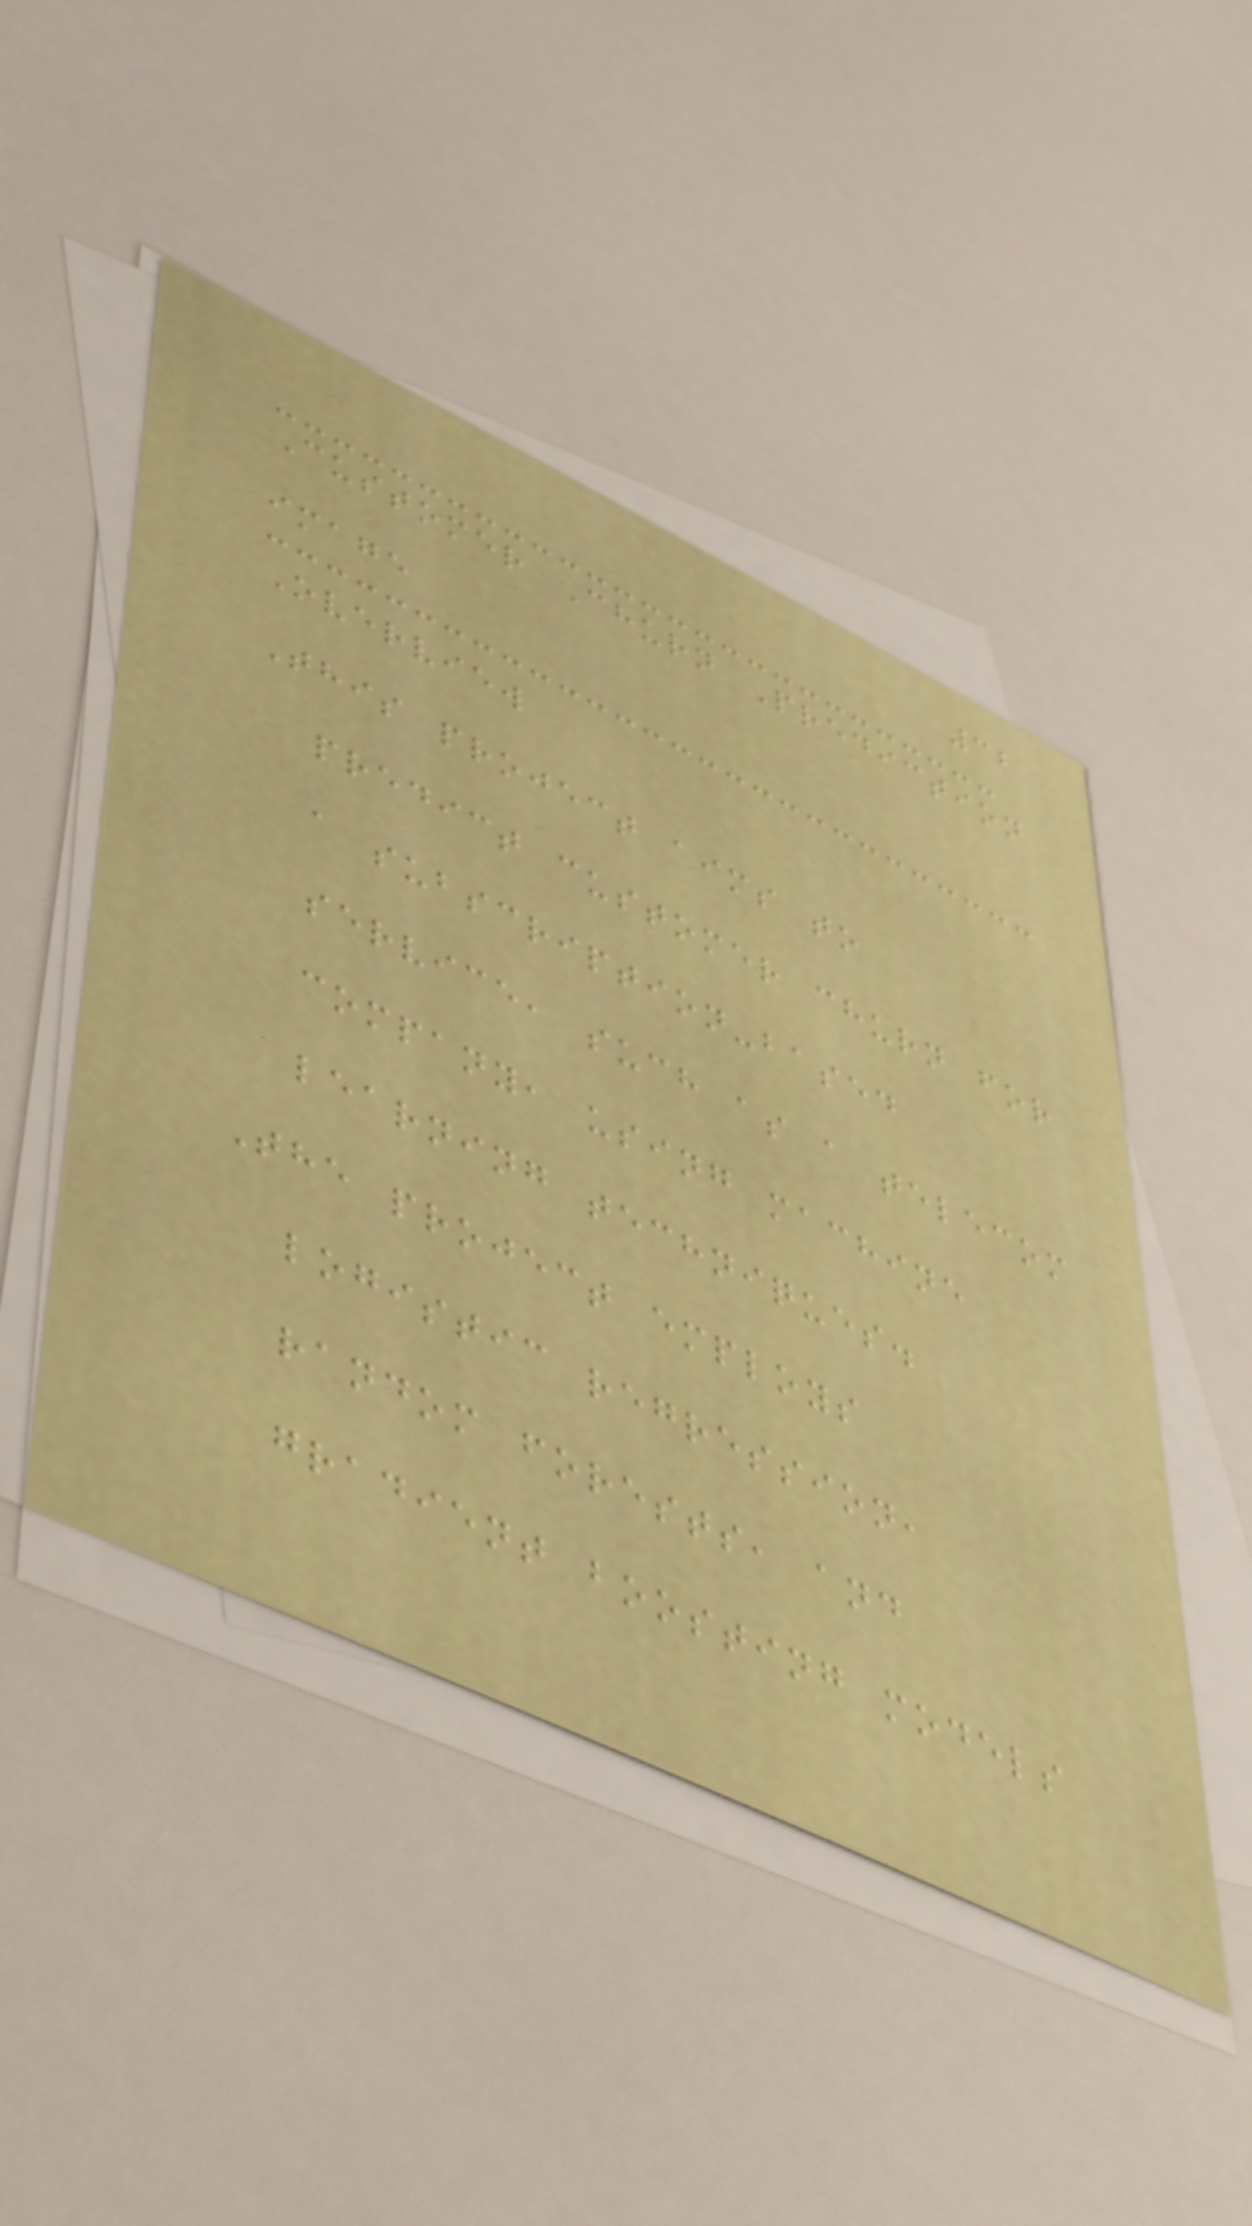32
Customer Churn Prediction
image
Overview
This project aims to
predict customer churn for
a subscription-based
service, such as a telecom
company, using machine
learning techniques.
The project employs
logistic regression,
random forests, and
gradient boosting models
